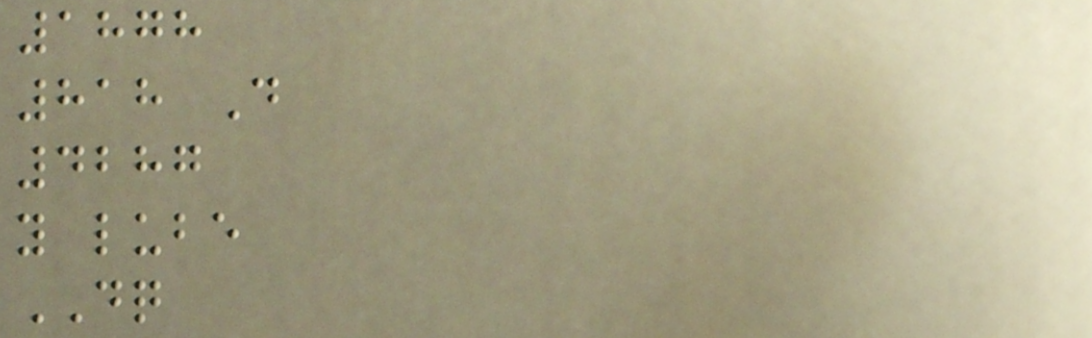1878
818 D
4287
y lube
DQ
